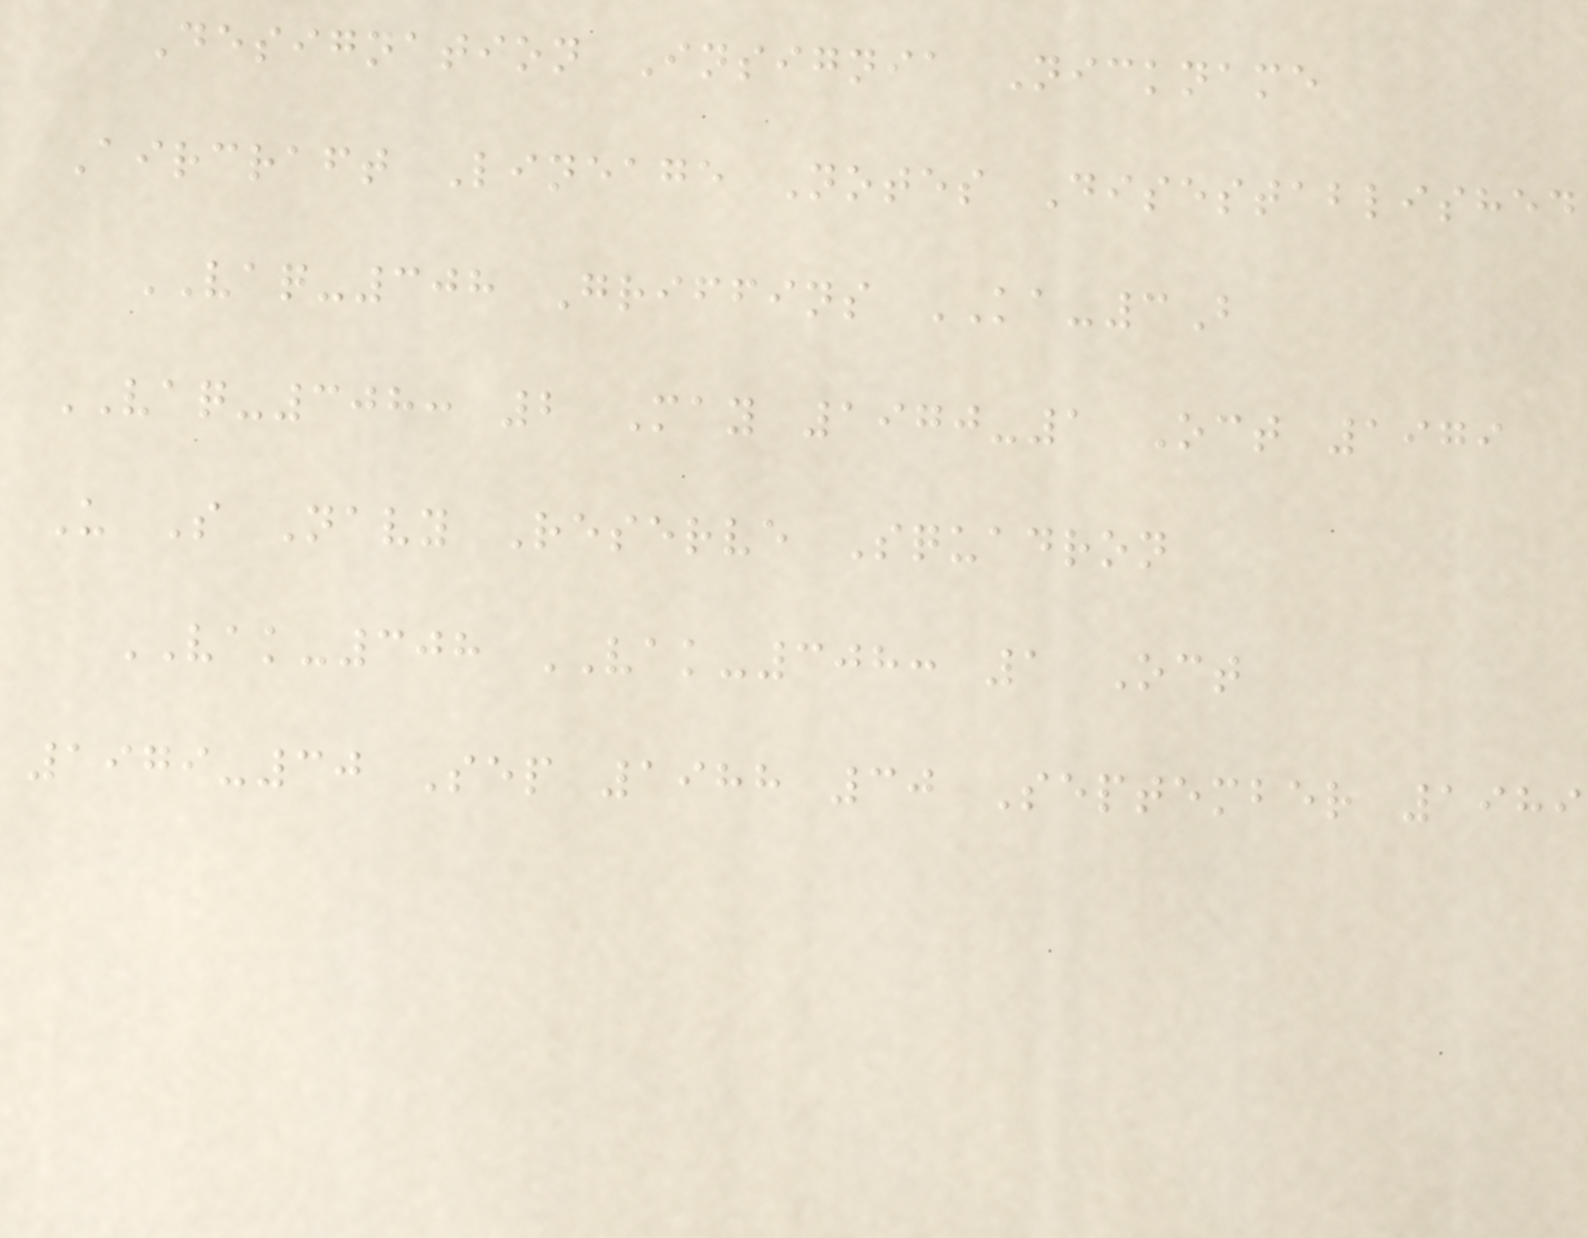Designation Insignia Nickname
Aircraft Lineage Notes Disestablished
VAQ-308 Griffins KA-3B
VAQ-308: 2 May 1970-1 Oct 1979
U S Navy Reserve Squadron
VAK-308 VAK-308: 1 Oct
1979-30 Sep 1988 30 September 1989
